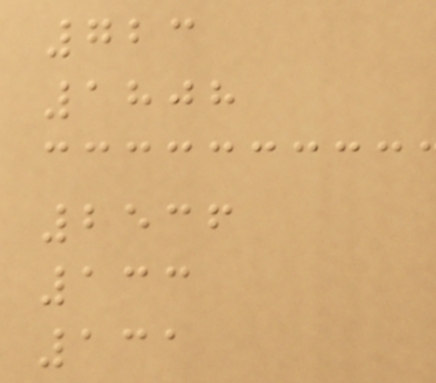723
1808
2536
133
131
